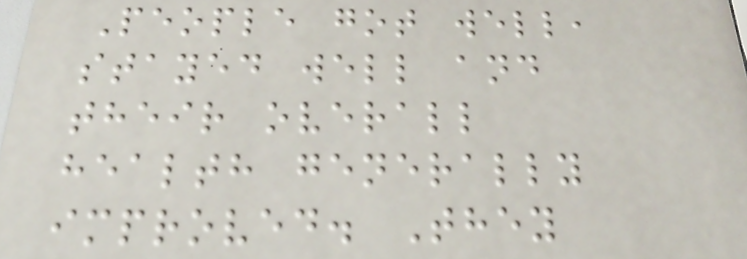People got well,
stayed well and
their overall
health generally
improved. They
